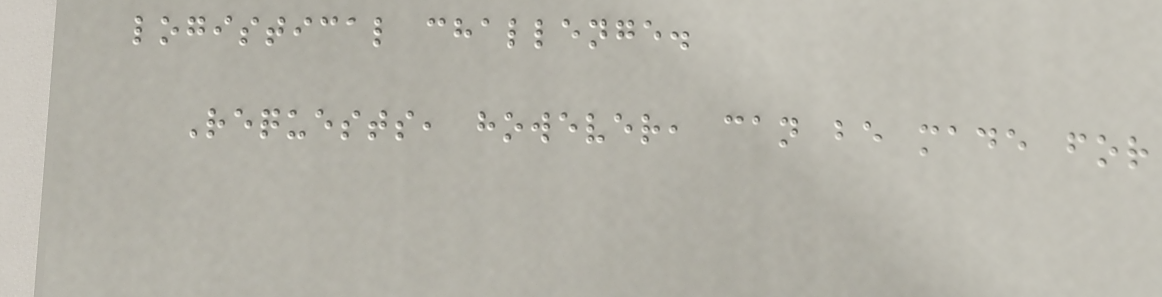logistical challenge.
Requests, however, can be made for
